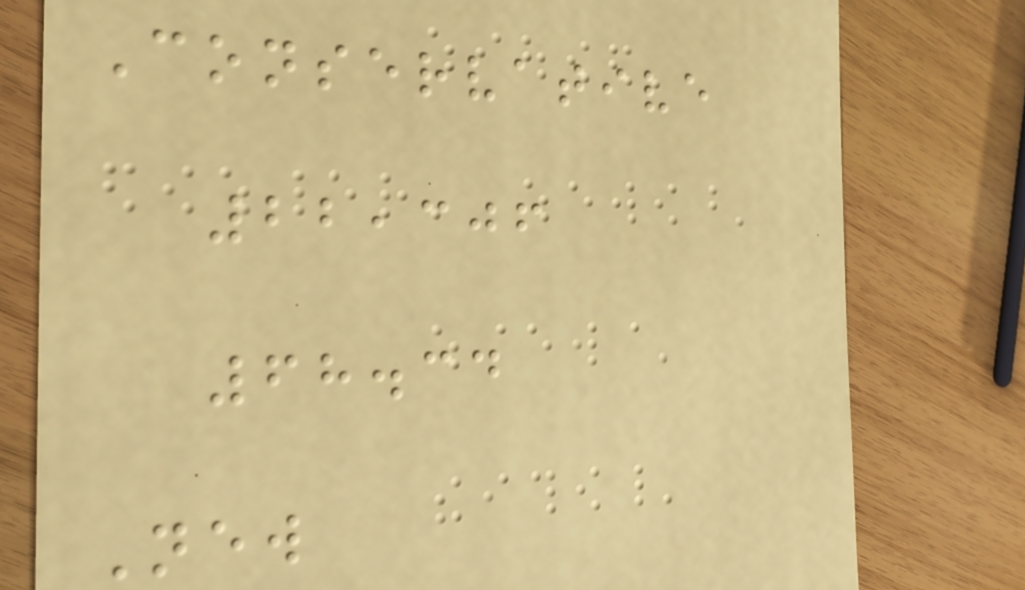Conservative
22,306
68.34
New
